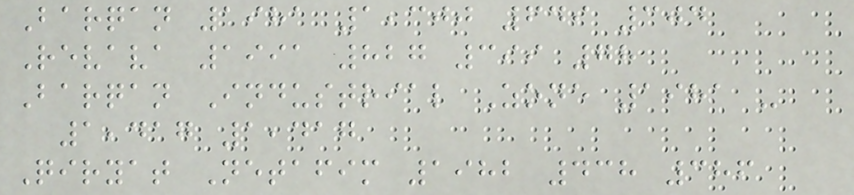Barqan 1981 1,300 649 304
Revava 1991 827 399 78
Barqan Industrial Zone 1981 -
1,417 1,417
Qiryat Netafim 1982 438 386
